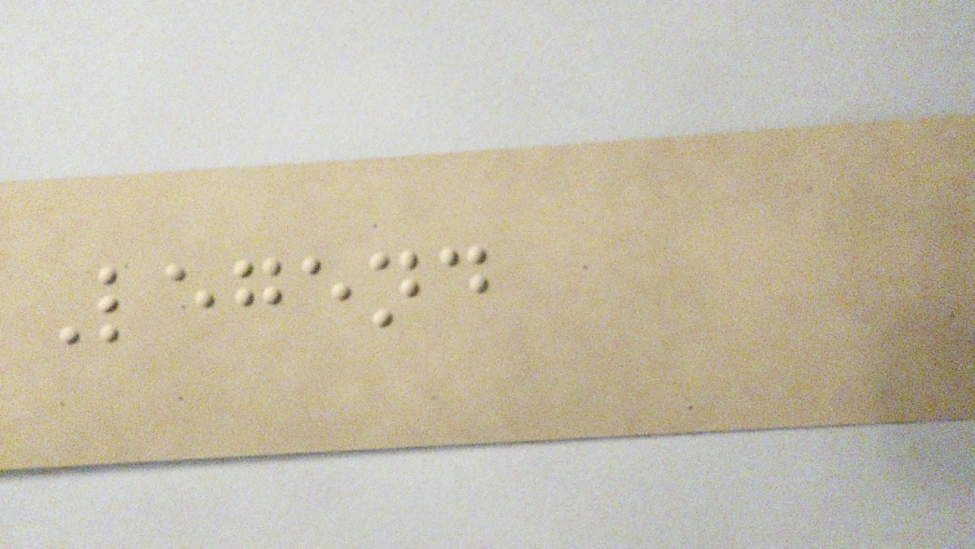Legend
